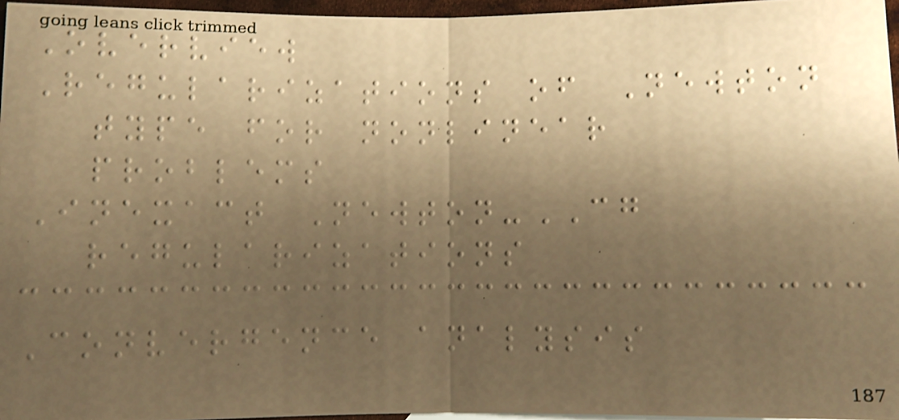Overview
Regularizations of Newton
type for nonlinear
problems
Inexact Newton-CG
regularizations
Convergence analysis
